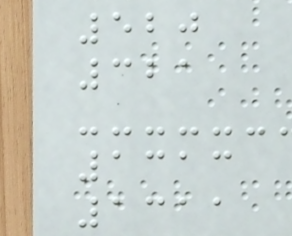520
321
1313
1311
